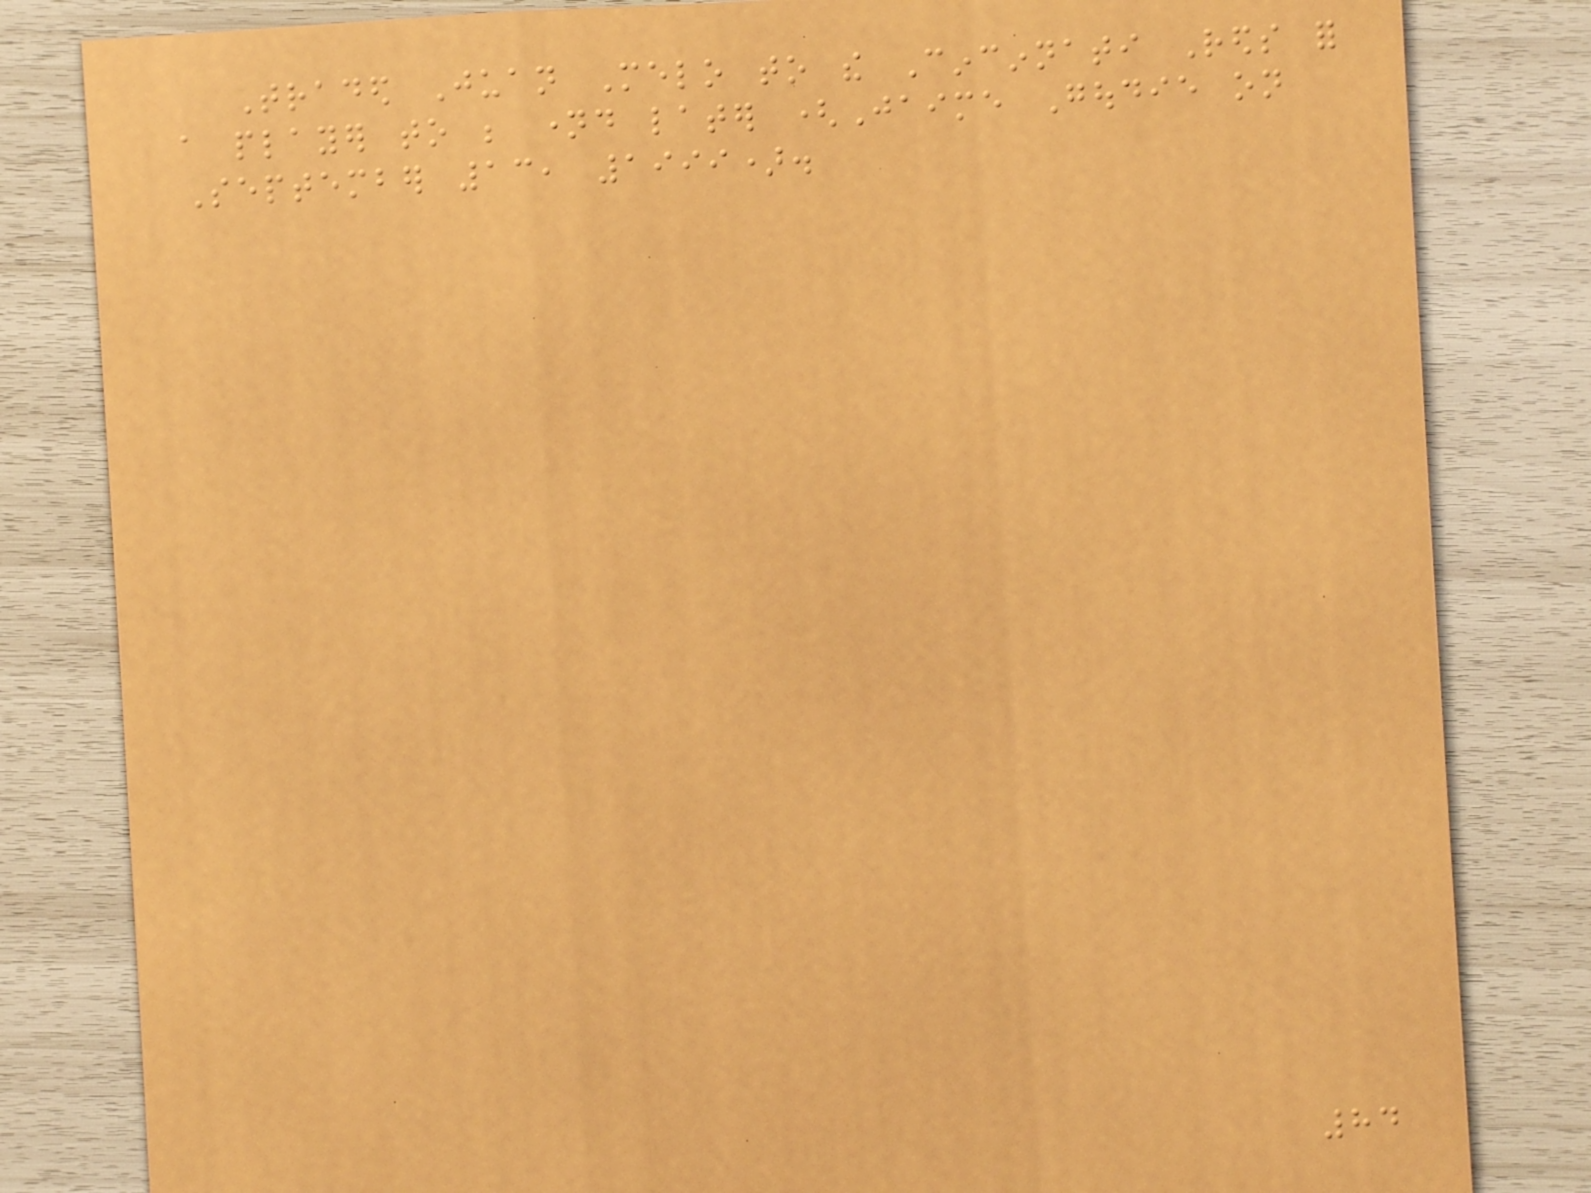Traded Juan Melo to the Cincinnati Reds for
a player to be named later (Jaime Goudie on
September 13, 1999).
84
